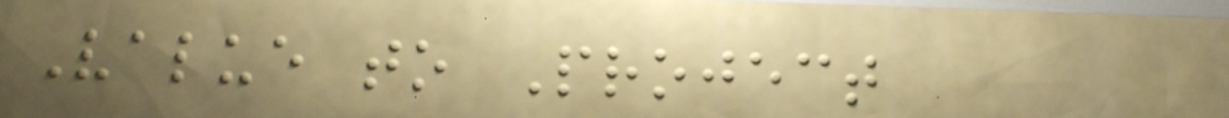Value to Project
